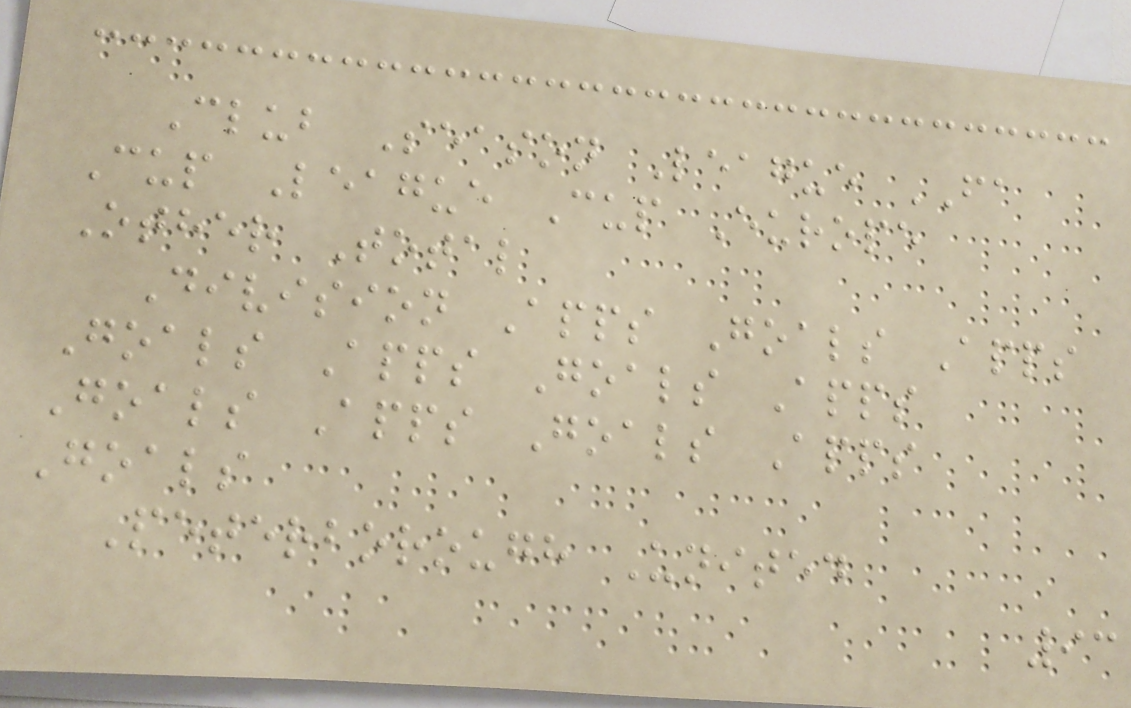Club Season League FA
Cup League Cup Europe
Other Total
Division Apps Goals Apps
Goals Apps Goals Apps
Goals Apps Goals Apps
Goals
Peterborough United
93
